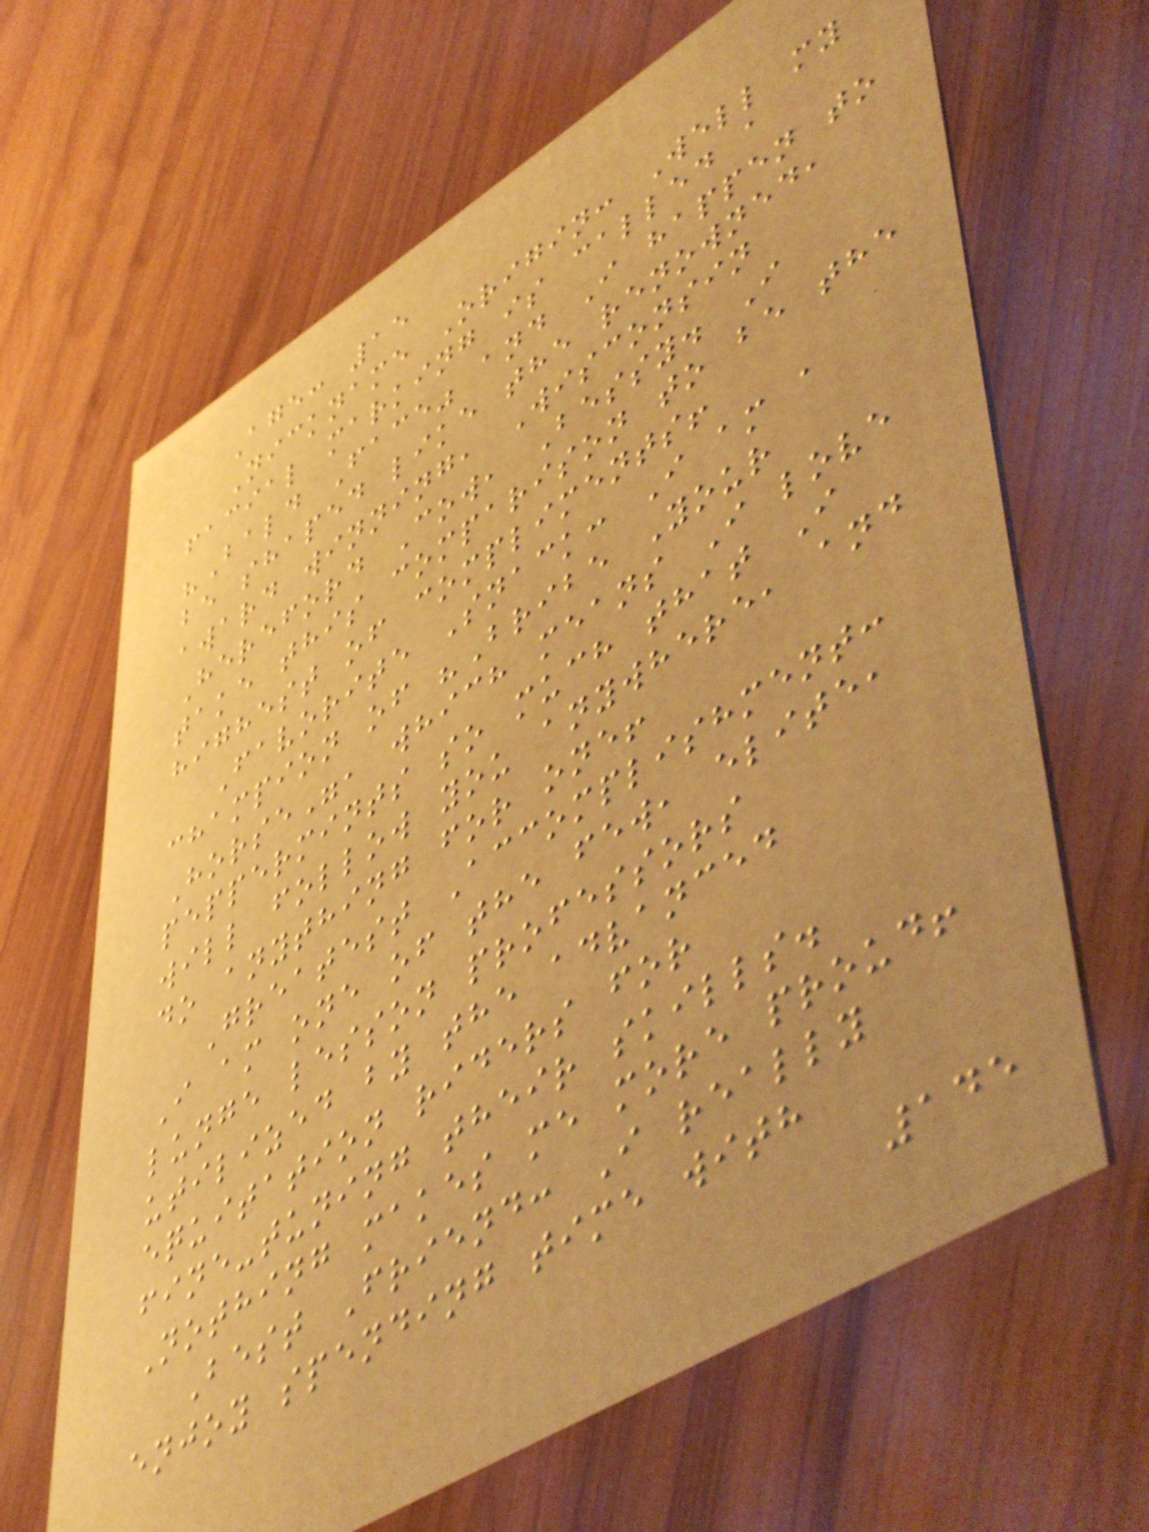Age: 15
Nickname Origin: Well my
facial marking is called a
"Bald Face" and I happen to
be shaped like the renowned,
award winning, Wisconsin
Hereford Cow, Bessy. I
take this comparison to be the
highest of compliments!
Favorite Snack: I am a
champion of "Bribe Your
Horse", which means I love
peppermints so much that I
will follow you anywhere, and
do anything for one!
Greatest Accomplishment:
I am one of the few, elite,
lunge lesson professors
utilized by the advanced
equitation riders for
fine-tuning their skills.
Nothing makes me more proud!
Best Friend: I really
enjoy spending time with
145
